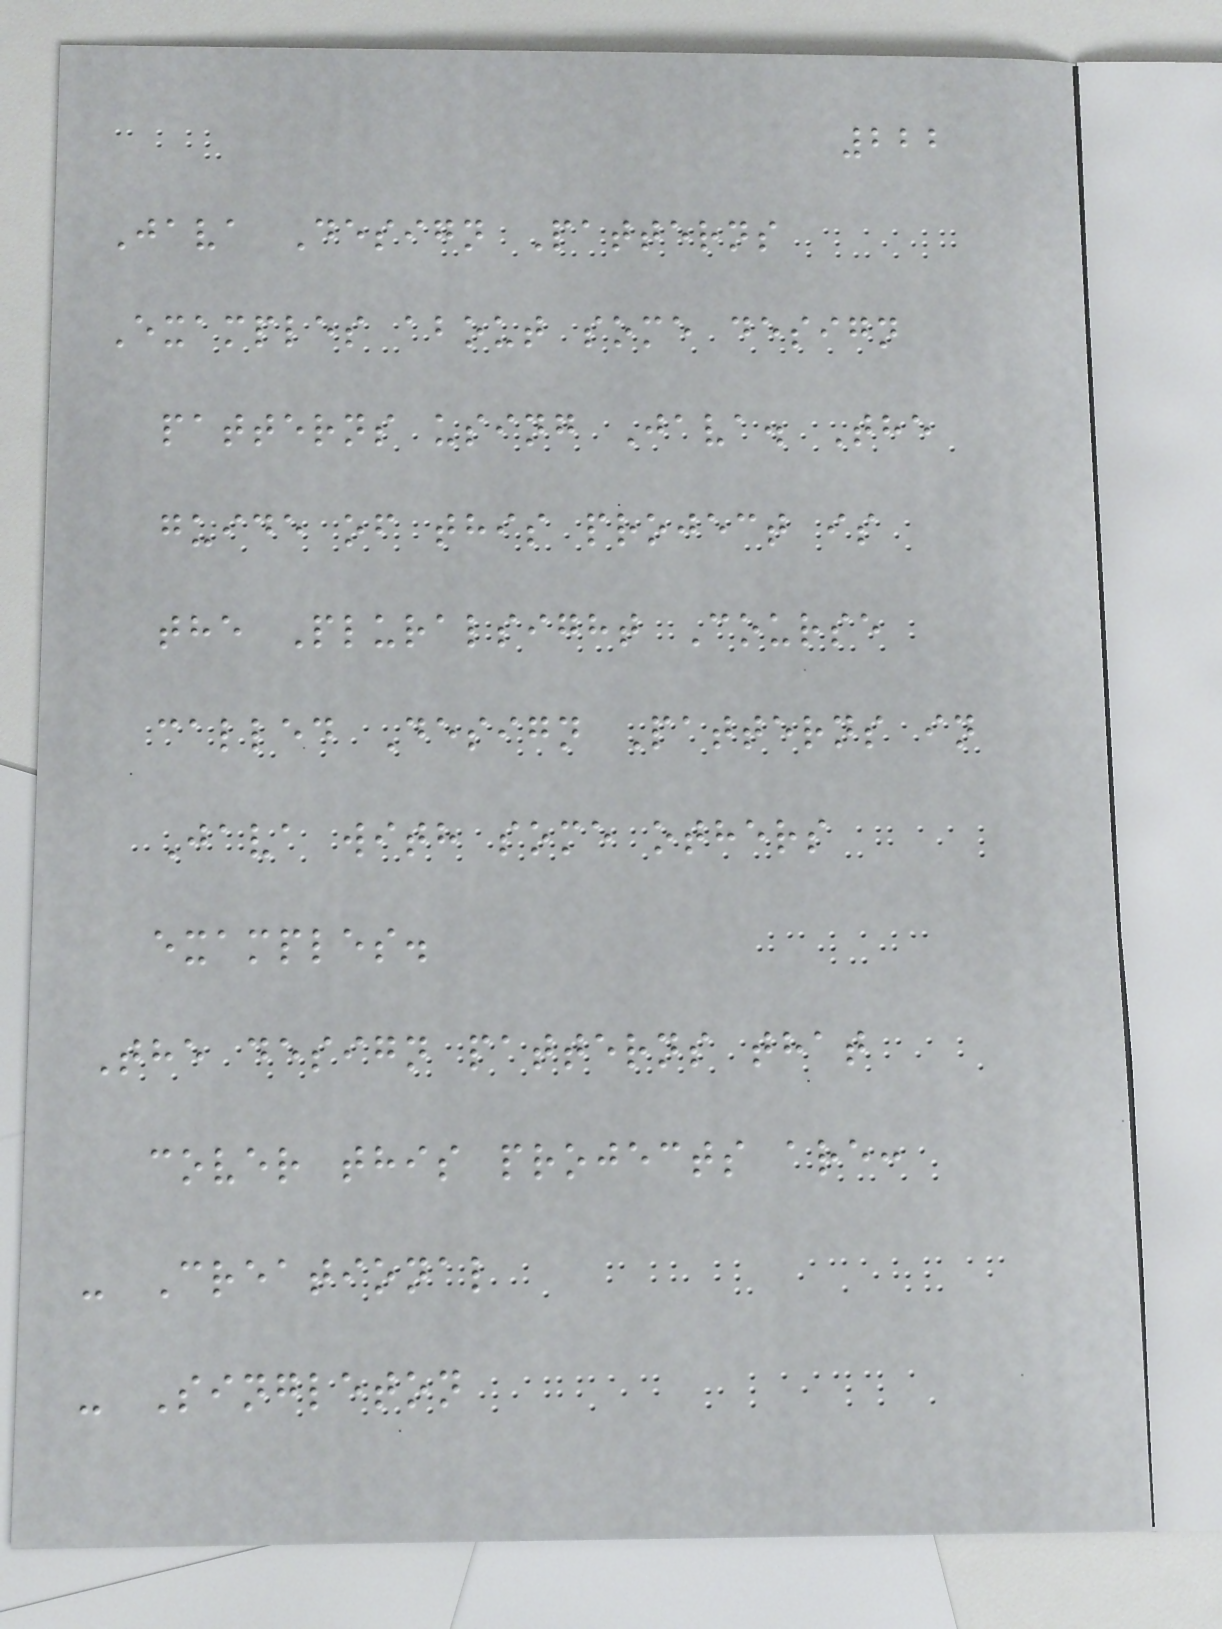222
Java Design Patterns
Examples about some design
patterns using Java. The
guide of this project is
the Pluralsight Course
called Design Patterns in
Java with some others
examples.
The design patterns that
cover this projects are:
- Creational
- Singleton
